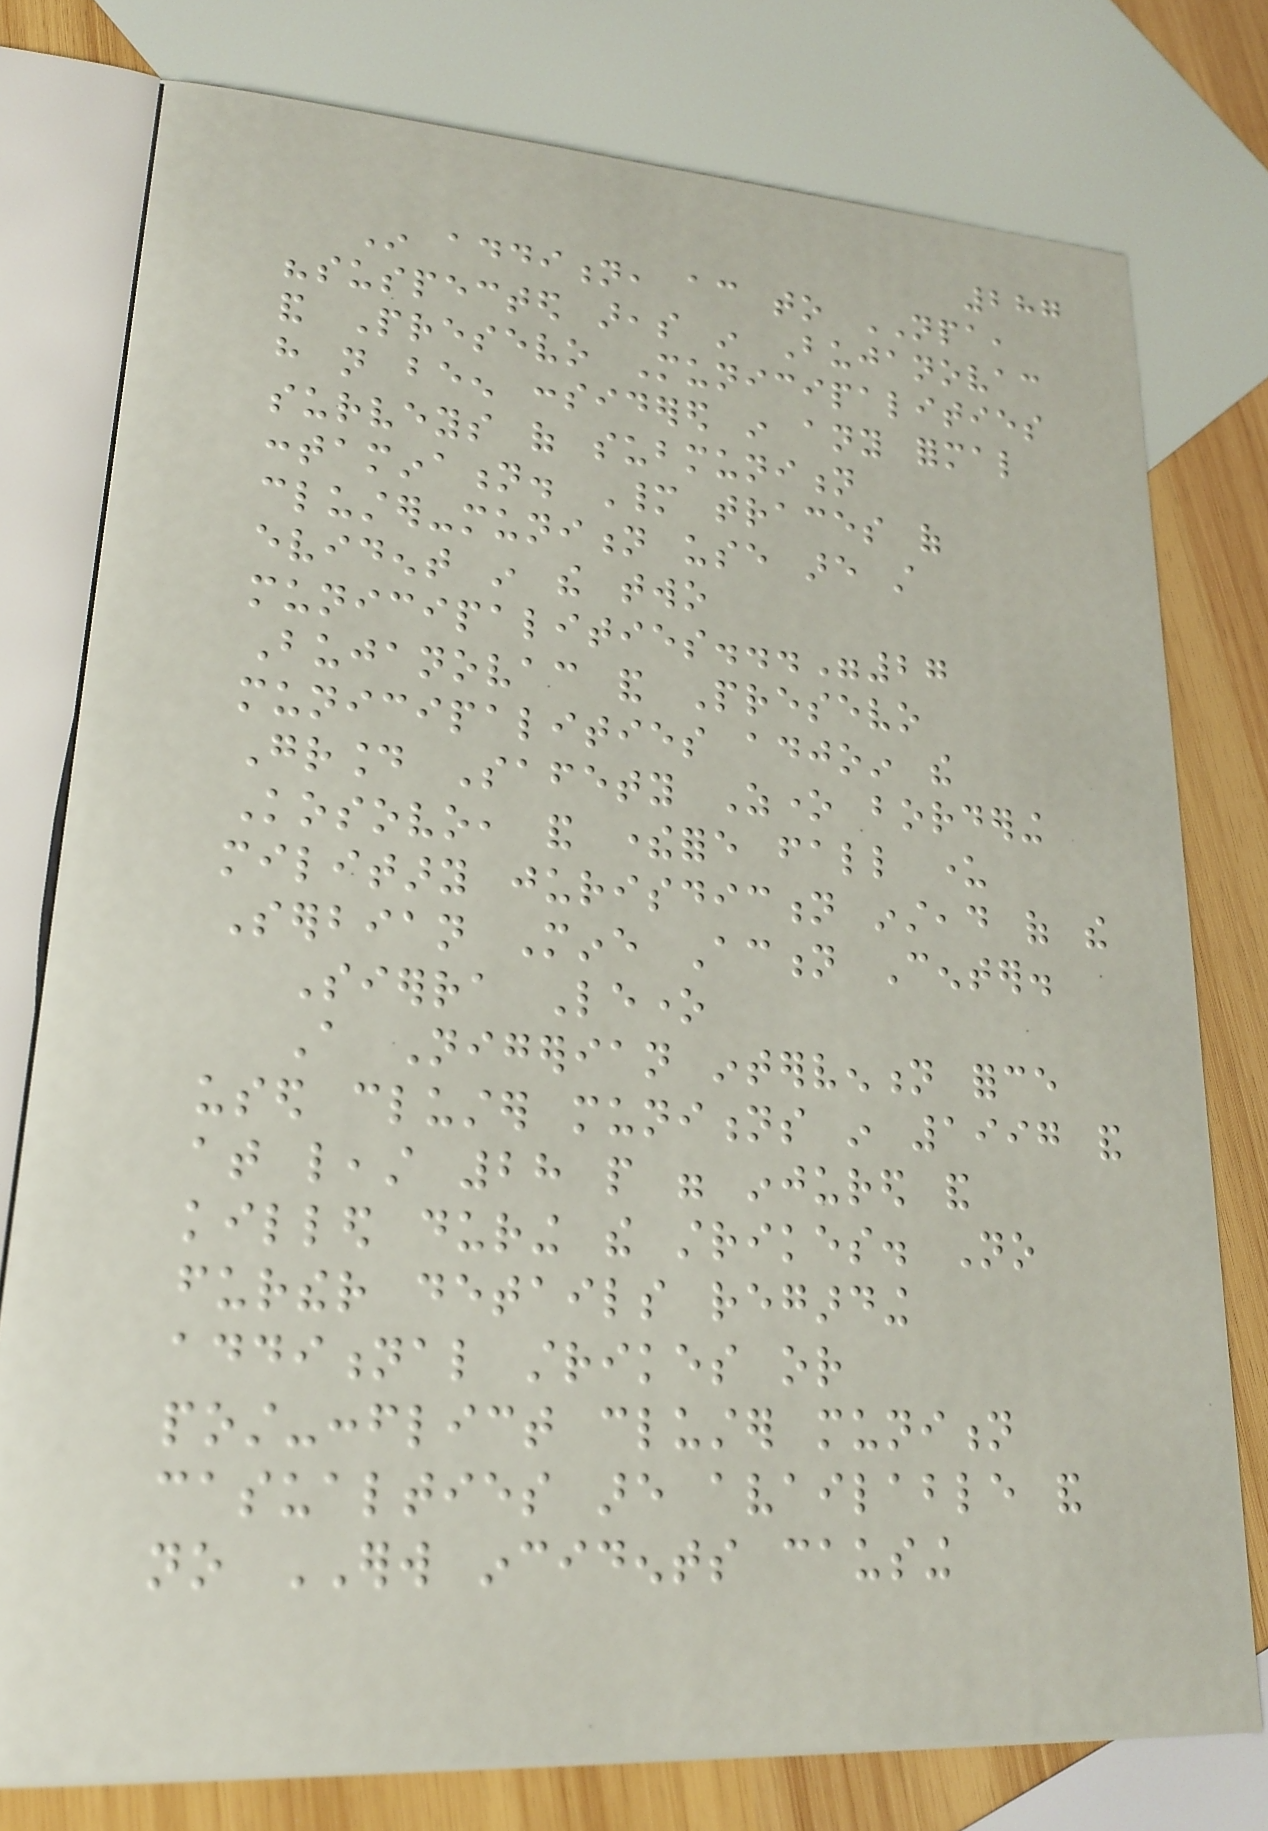287
In addition, according to NPA,
"suspected areas in Bujanovac
and Presevo Municipalities
have not been considered in any formal
surveys of submunition
contamination. Many traces of
cluster-munition use are still
evident in the two
municipalities..."27
Bujanovac and Presevo
municipalities adjoin the
Ground Safety Zone bordering
Kosovo, and therefore fall under
military jurisdiction instead of the
Serbian Mine Action Center.
Sierra Leone
A Nigerian intervention force
used cluster munitions in 1997 and
at least 28 people were injured and
killed during the strikes. No
further details regarding
additional strikes or
post-conflict cluster munition
casualties are available and
no ERW incidents causing
